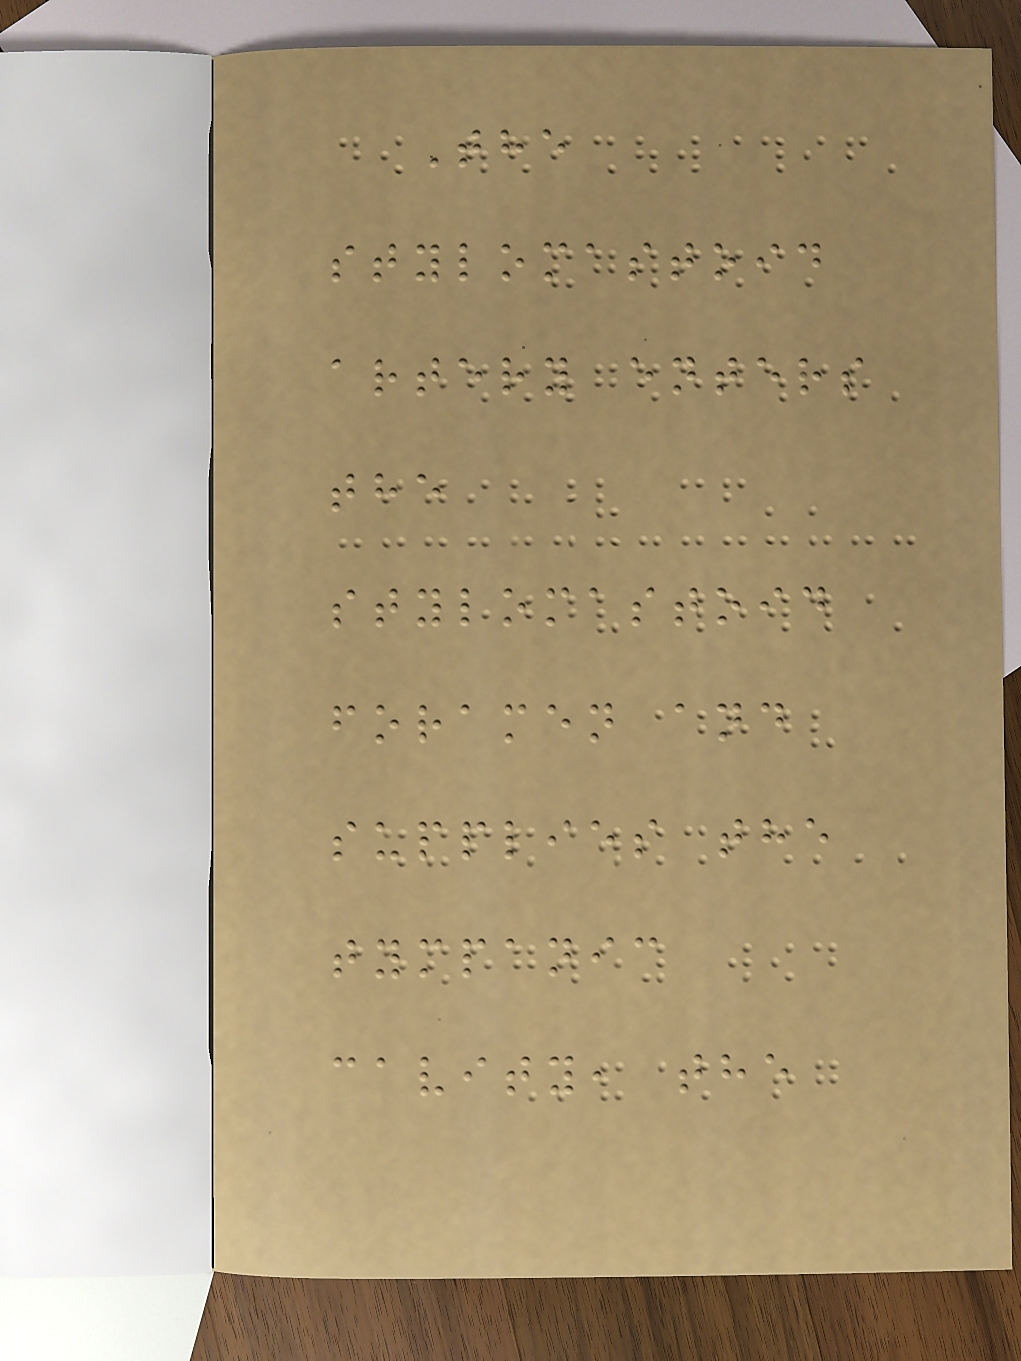The
stylomastoid
artery enters
the
stylomastoid
foramen and
supplies the
tympanic
cavity, the
